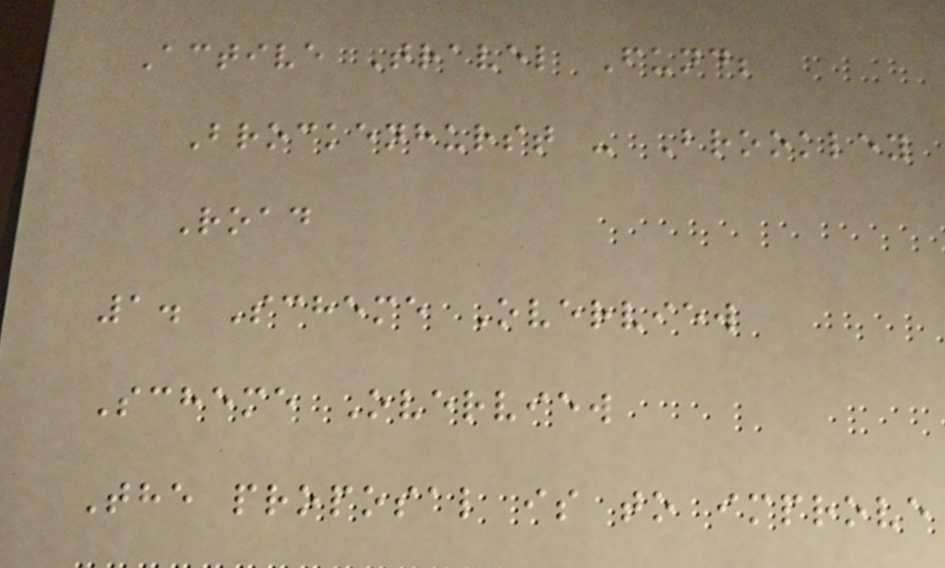Active Travel Fund;
Brockenhurst - Brookley
Road
1. Scheme Overview
Scheme Overview
The proposal is to improve
